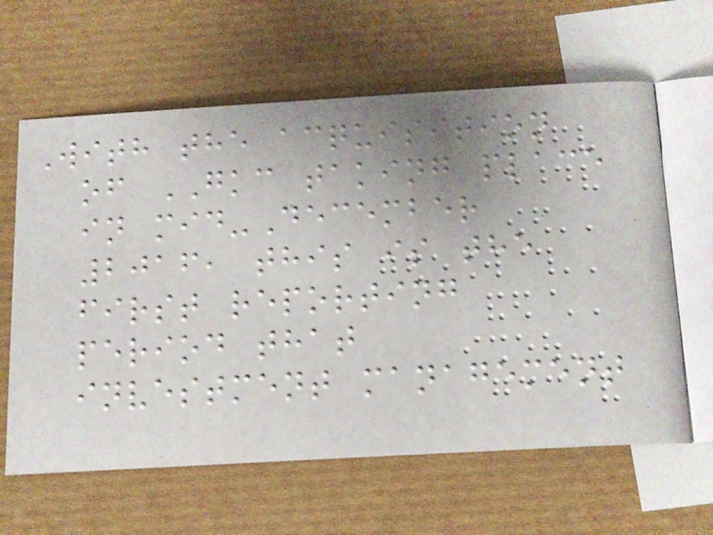With the acquisition
of GKC taking place
in mid-December
2016, this is the
first reporting
period that
investment management
